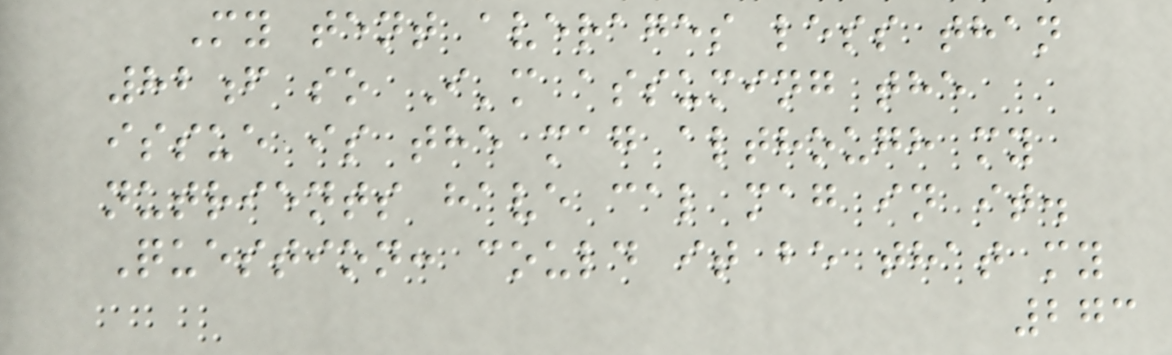My tent averages less than
82f so I'm assuming the
issue is the mag although my
nutrients have cal mag in it.
Question: could it be that my
273
